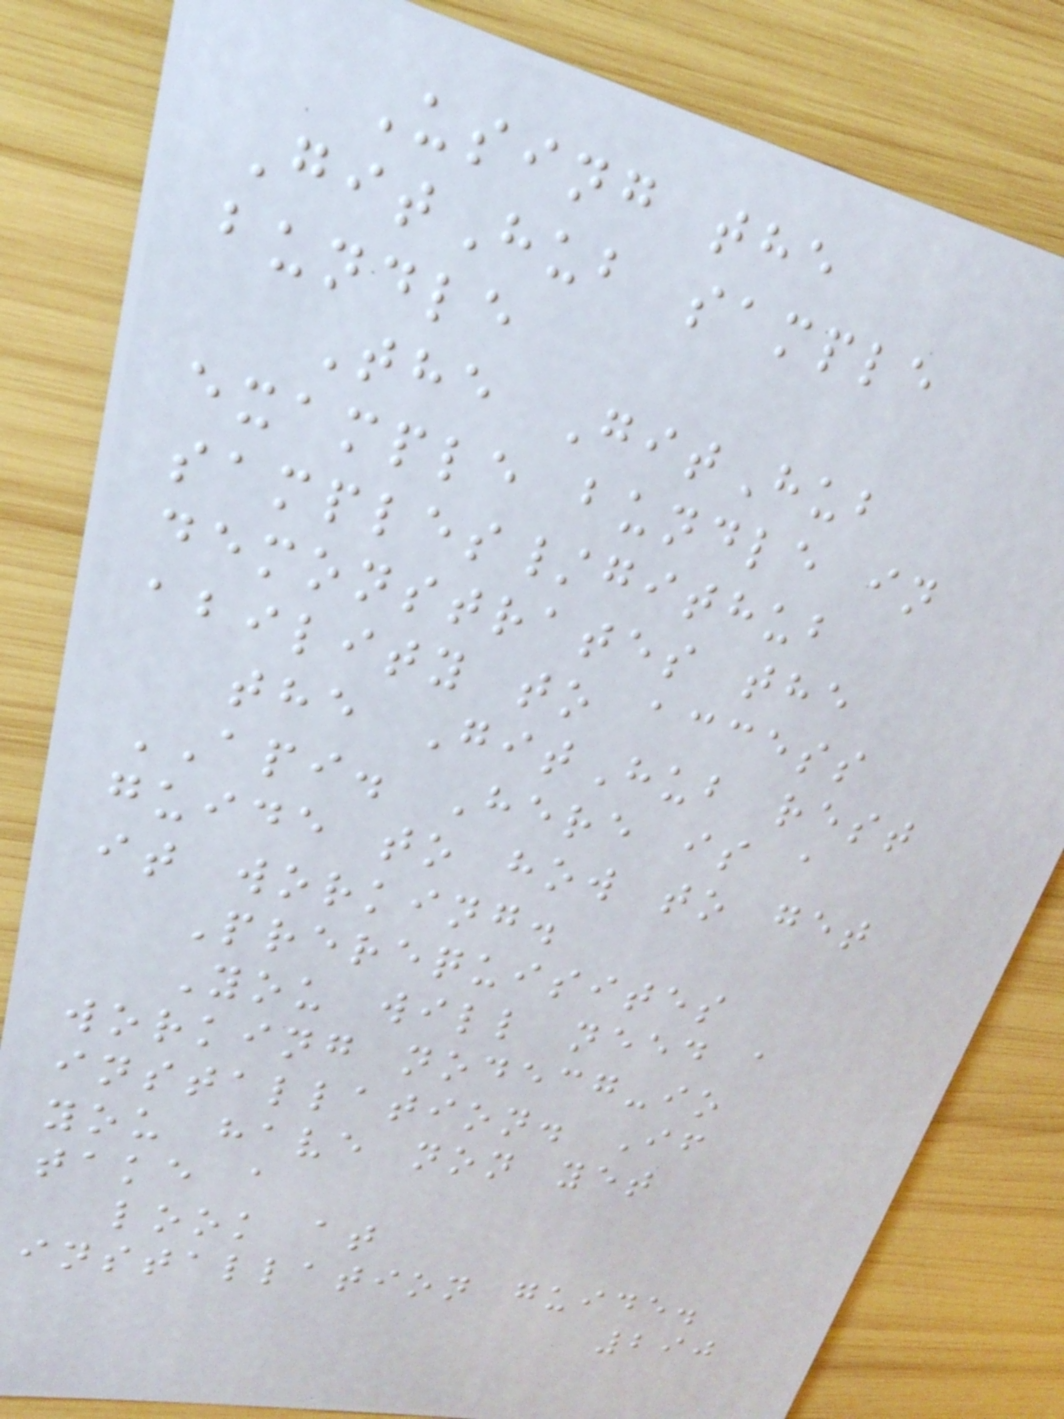Using the
GitHub sample
bundle
The GitHub
example bundle in
samples/github
demonstrates the
ability to access
the GitHub rest
API. Here is a
guide to how to get
it working.
Prerequisites
You will need a
working nodecg-io
installation. If
you have non yet
take a
look at
installation guide.
290
